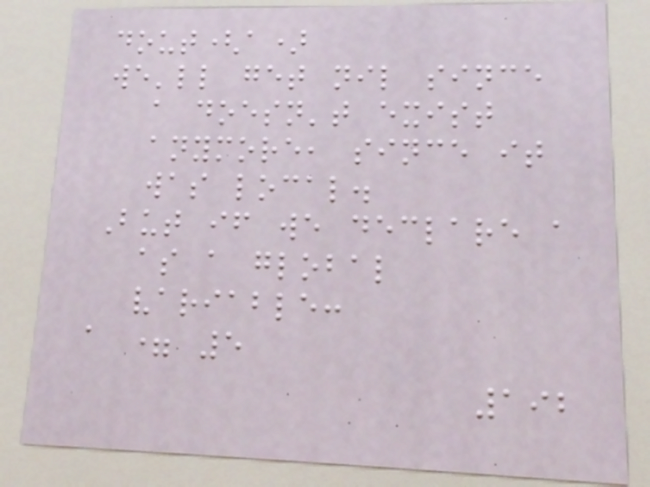dout(a)
we'll get nil since
a doesn't exist
anymore, since it
was local.
But if we declare a
as a global
variable:
a = 5
192
